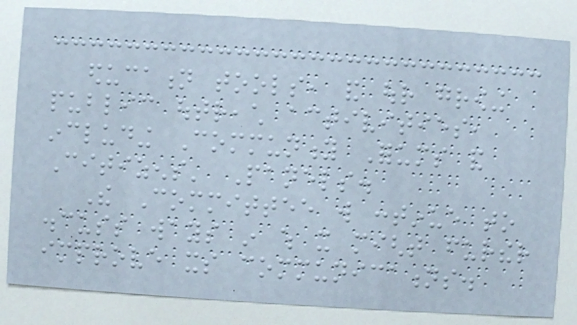education tools, and our growing
public outreach activities,
including Community Forums and
Citizens' Panels.
The Committee will continue to
discuss ways in which it might further
improve its communications.
